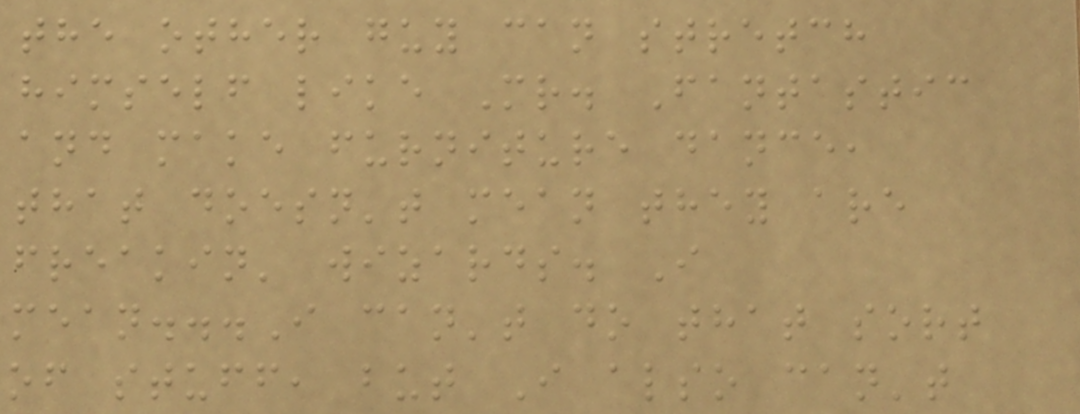the other guy can stretch
himself like Mr. Fantastic
and make furniture dance,
that doesn't mean they are
freakin' wizards. I
mean...I can't do that sort
of stuff, but I also can't
